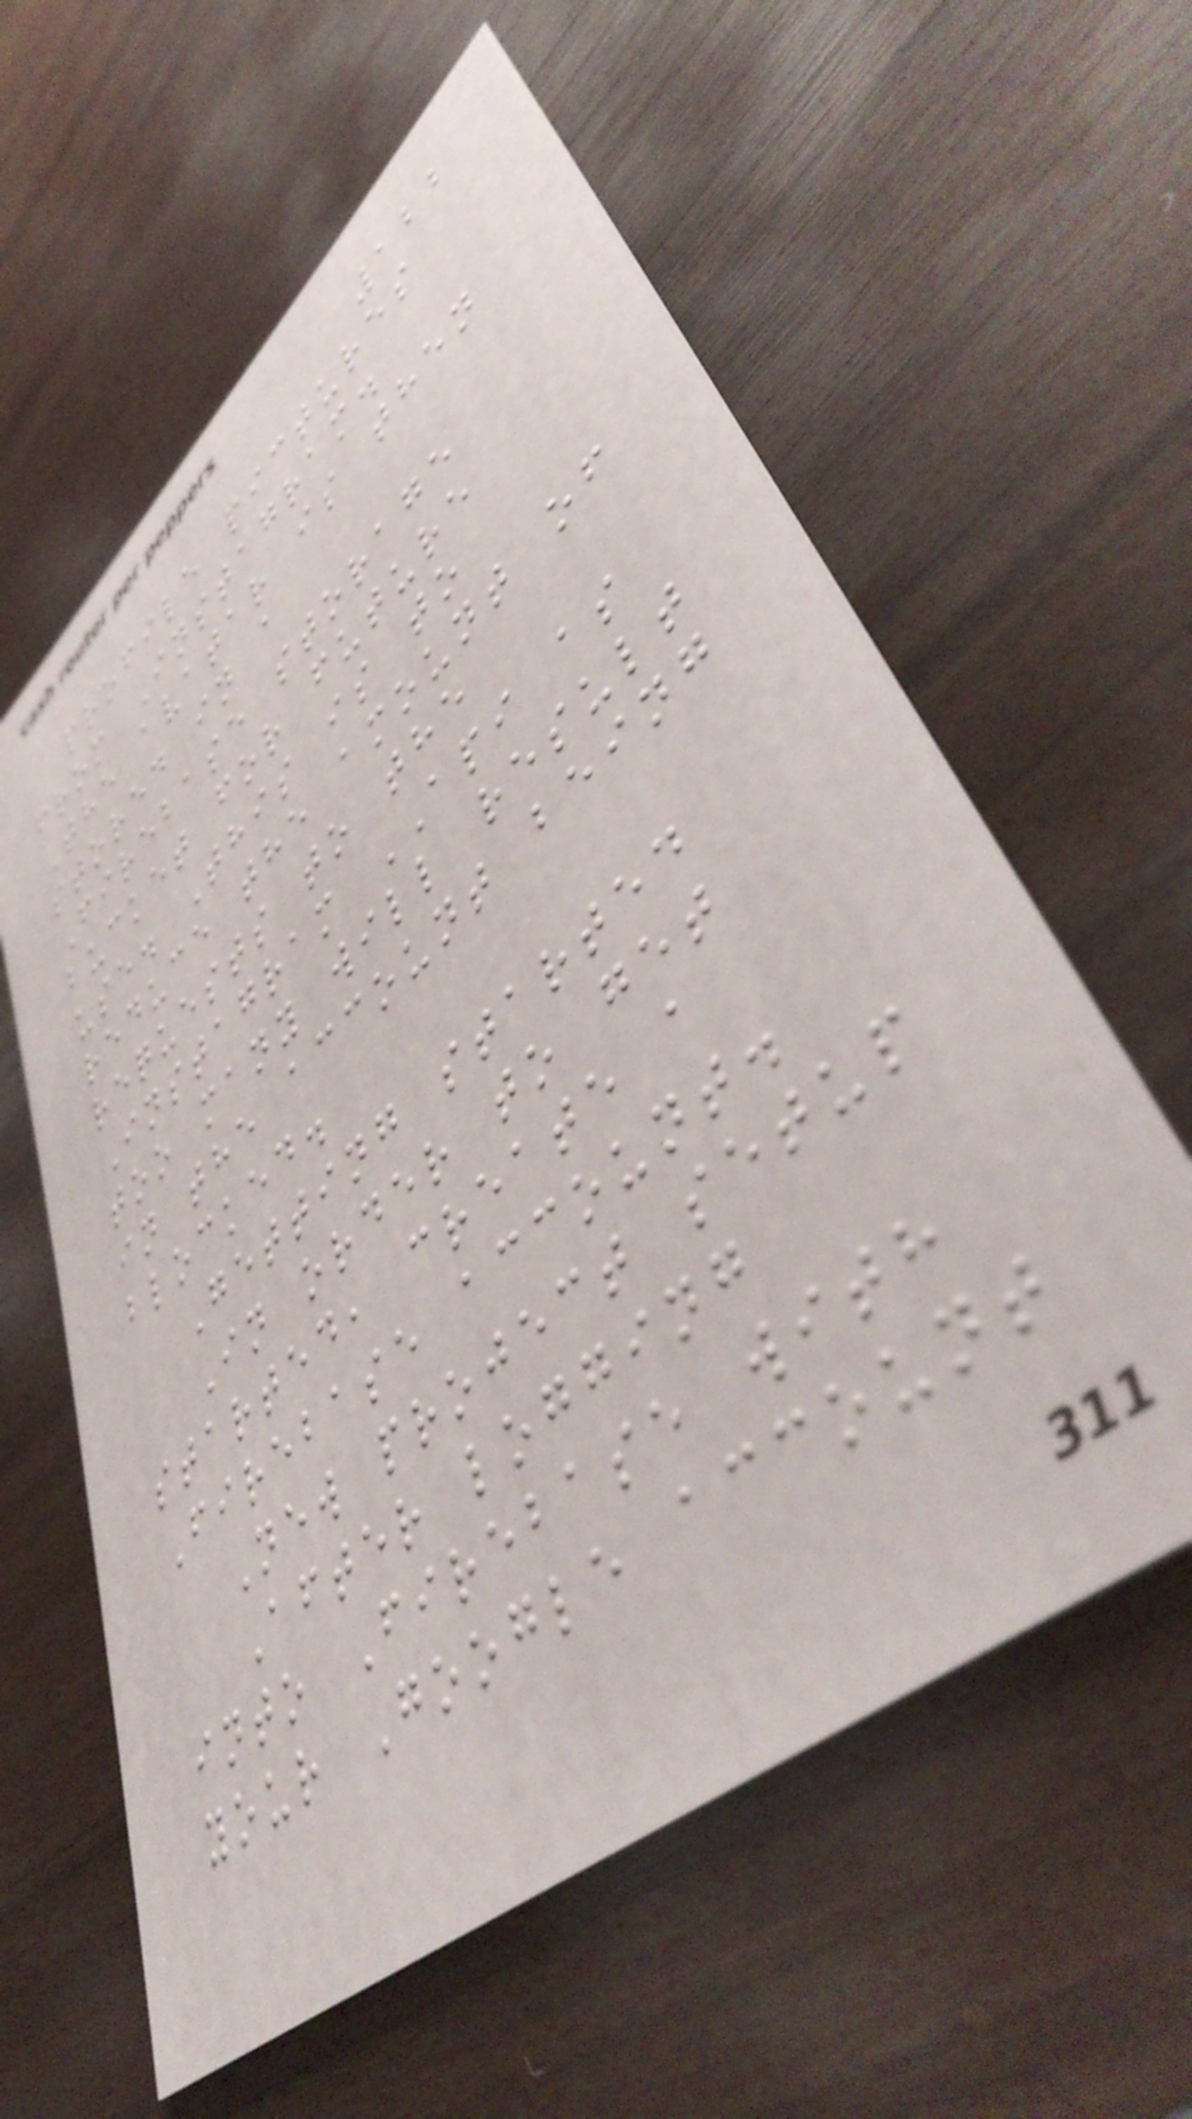122
profile pictures
from Instagram.
The avatar is then
stored in a
Firebase storage
bucket for future
use. This is to
reduce the amount of
requests to the
Instagram API as
too many will result
in the account being
blocked.
Getting started
In order to get
started, create a
Firebase account.
New project setup
After logging
into Firebase with
your Google account
